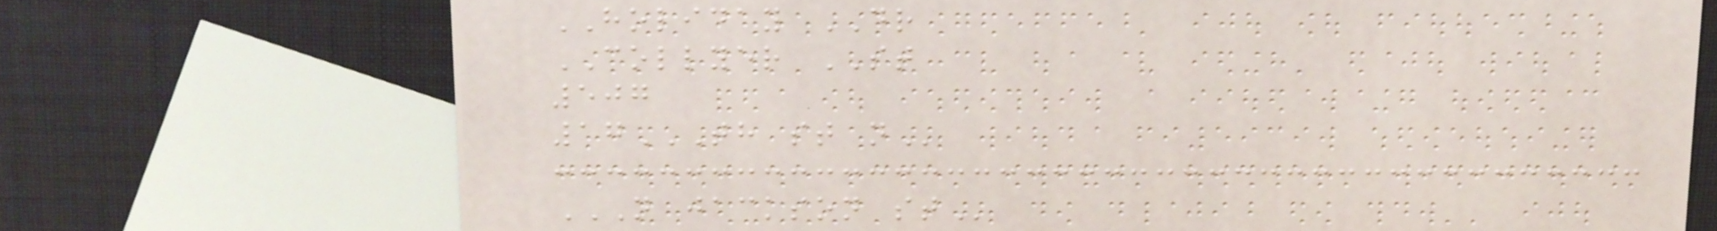HOLIDAY DR
COLLYER ST
507
17TH ST N
N JACKSON ST
